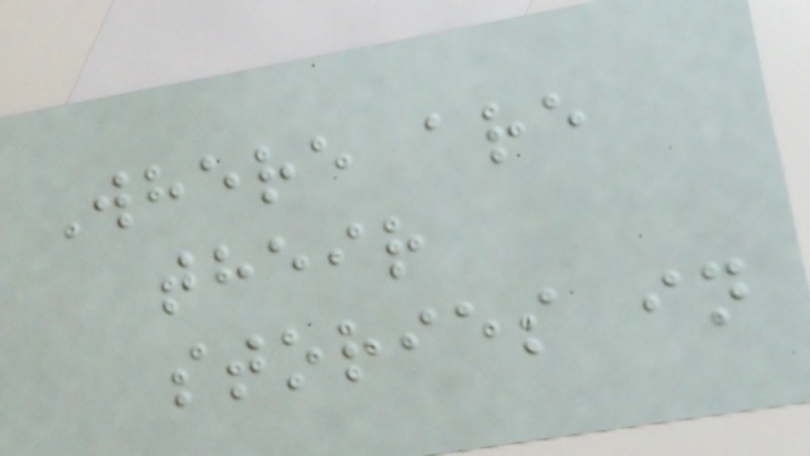Where are
their
stories in
